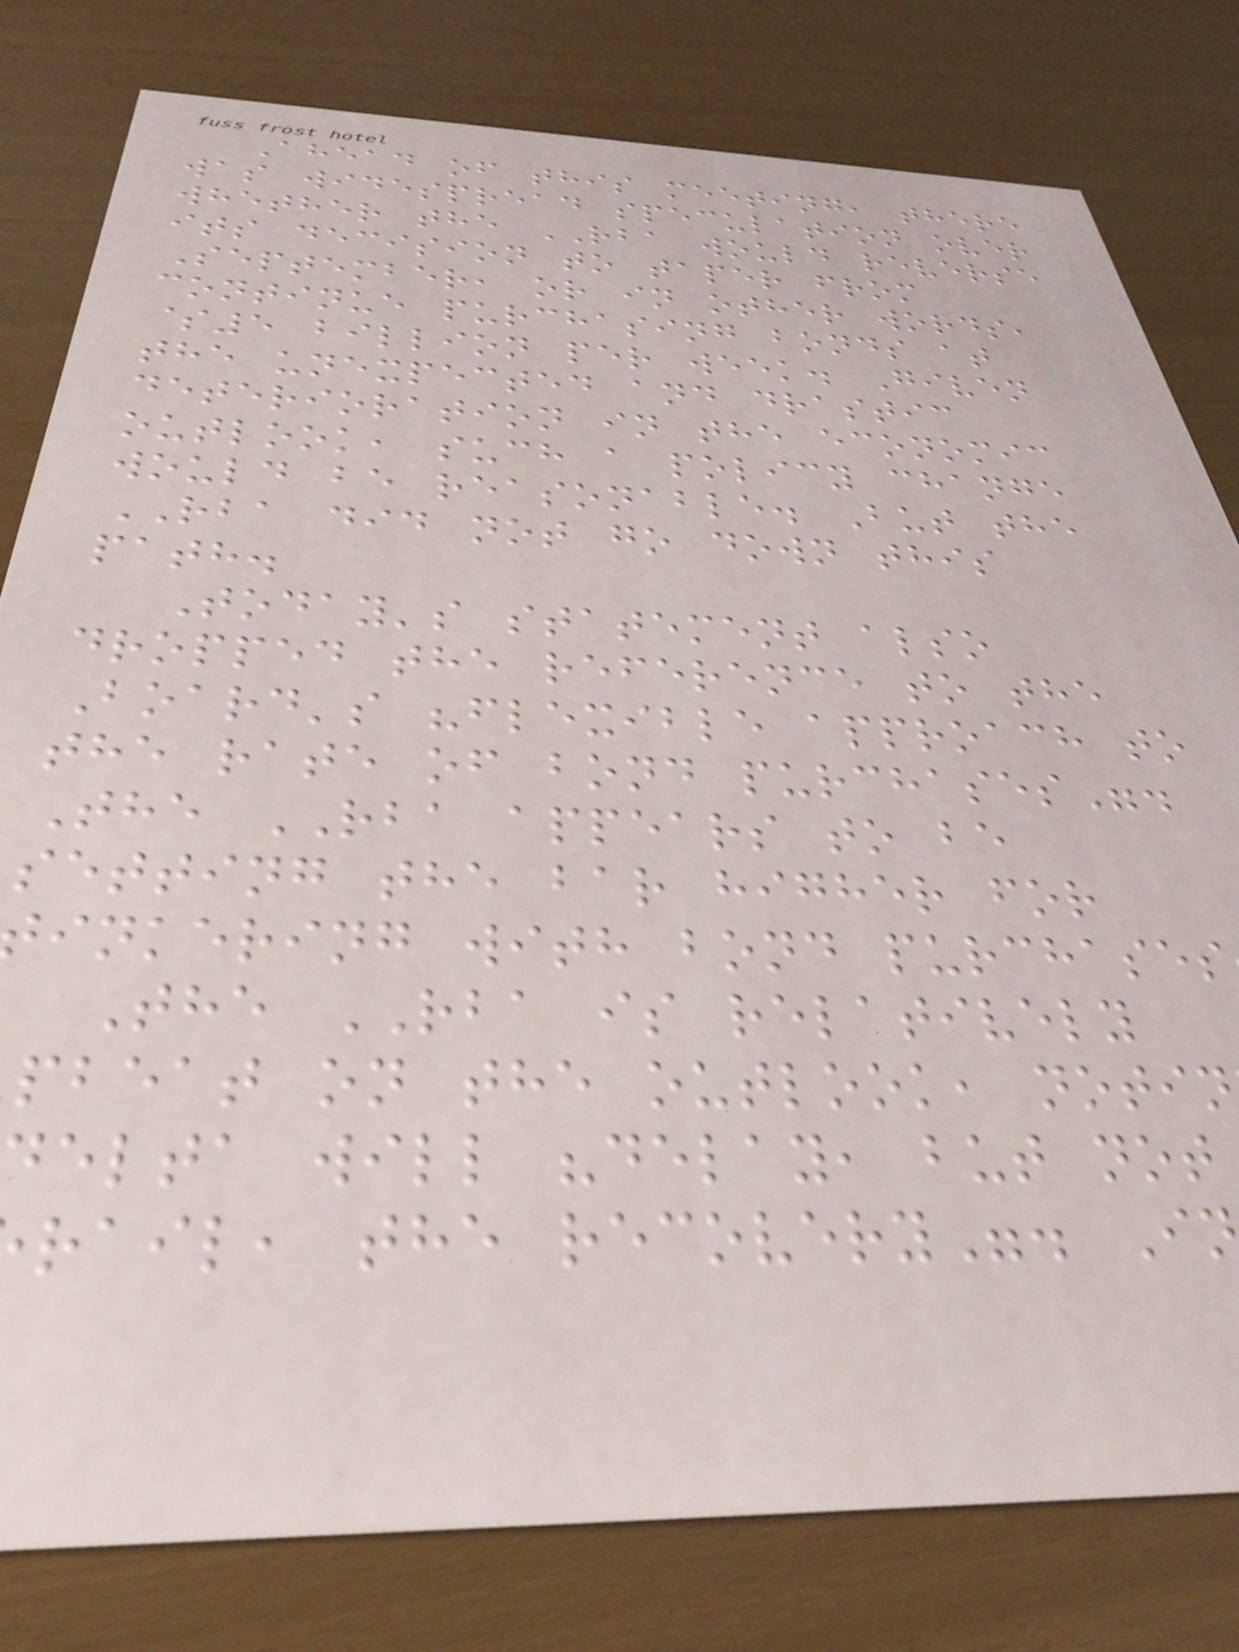Ahead of this meeting, there
was widespread speculation over
whether the RBA would reverse
its decision to taper from
September, or in other words,
continue purchasing bonds at
$5 billion per week. Given
the unexpected and drastic
deterioration in the economic
outlook, such a policy change
would be reasonable. But the
RBA did not go down this
path.
Today's statement also
dropped the reference to the
Board's "flexible approach to
the rate of bond purchases".
The RBA appears to be
setting the bar higher for
inkering with bond purchases
The RBA is relatively
pbeat on the outlook, notin
elta will "delay, but not
rail, the recovery". I
